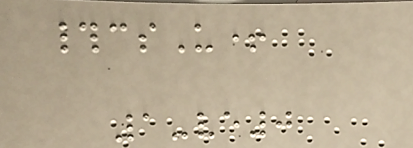#csU+
1-ve0
